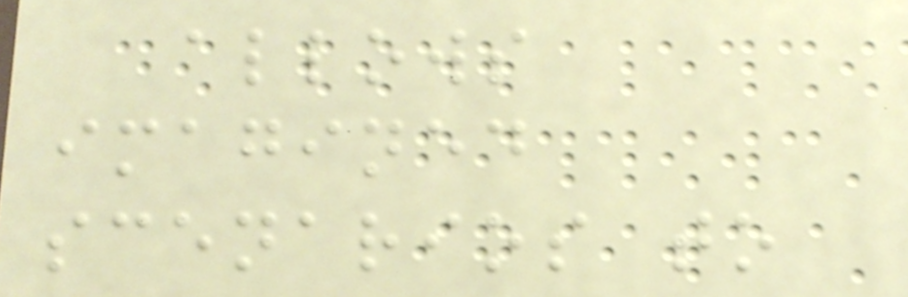allows
imagined
scenarios to
